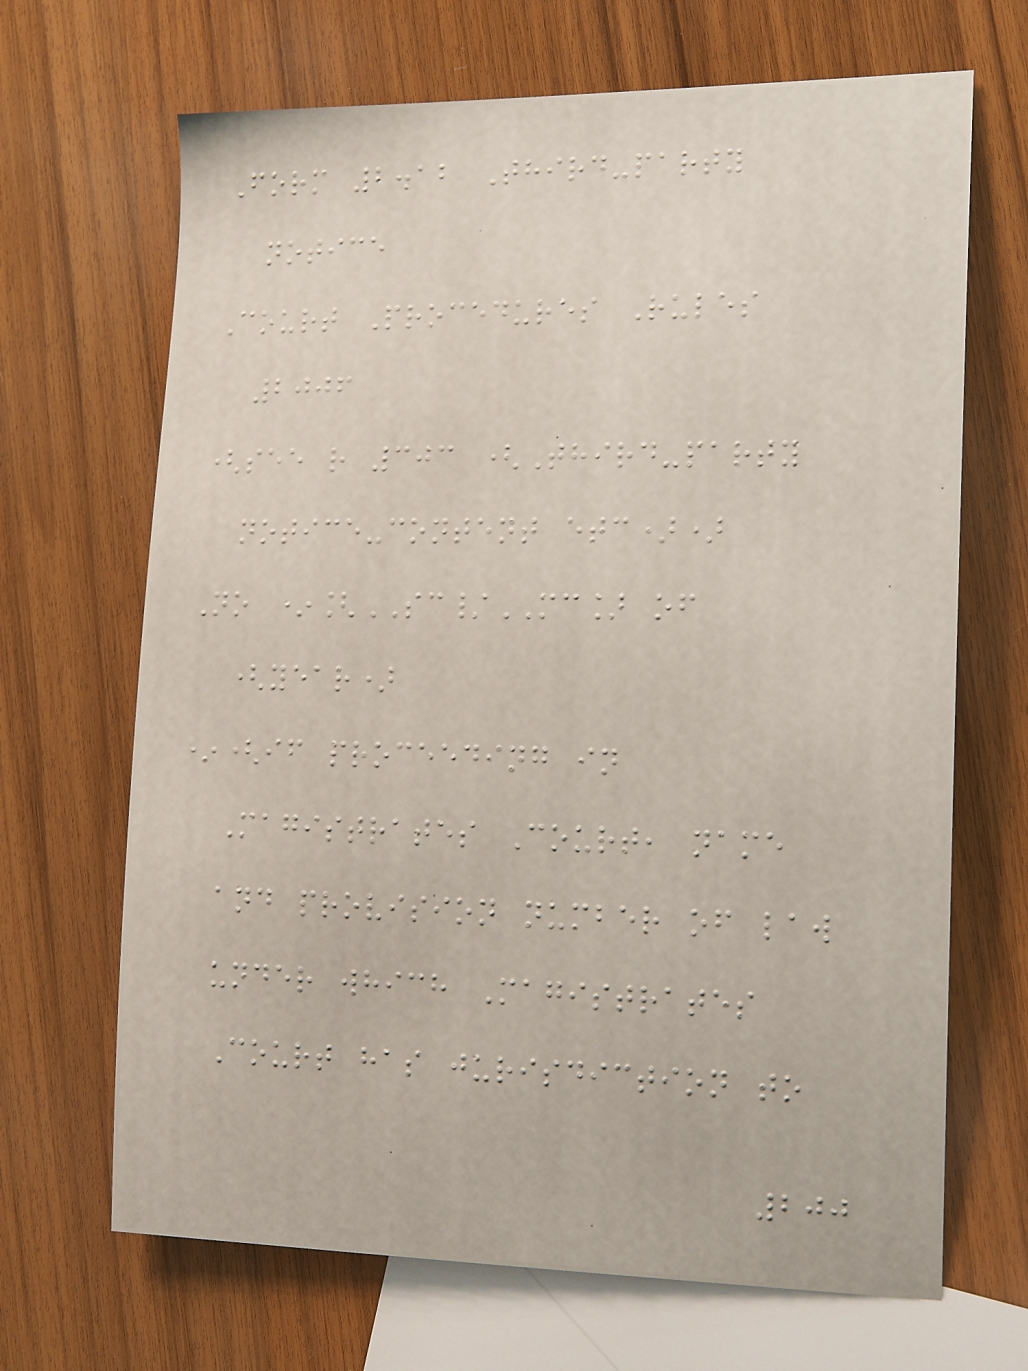Form 2.12 Third-party
notice
Court Procedures Rules
2006
(see r 303 (Third-party
notice-content etc))
No *[SC/MC] of
(year)
*(if proceeding in
Magistrates Court, name
and provision number of law
under which Magistrates
Court has jurisdiction to
200
